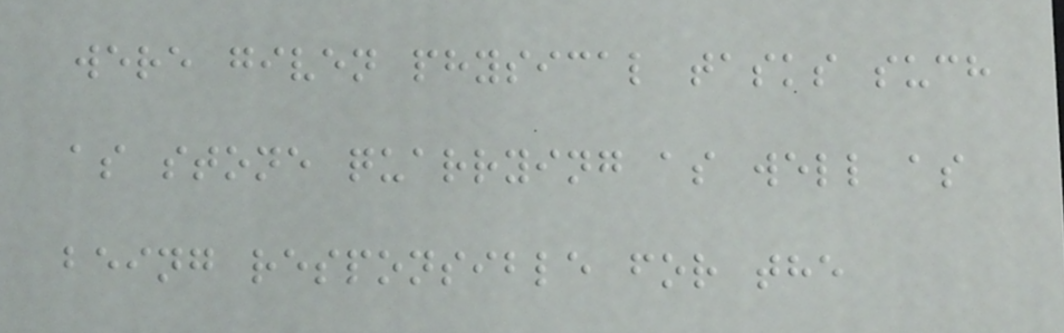were given physical tasks such
as stone quarrying as well as
being responsible for the
